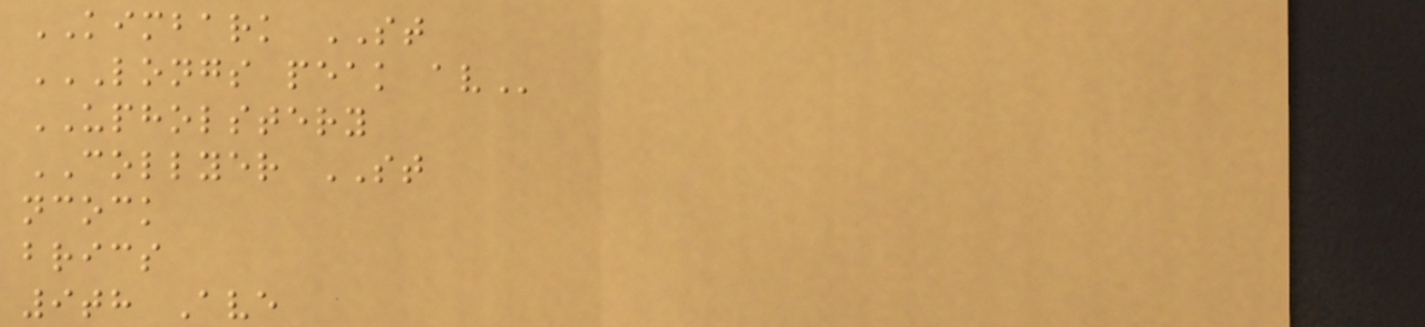KIMBARK ST
LONGS PEAK AV
UPHOLSTERY
COLLYER ST
ncock
brics
9th Ave
